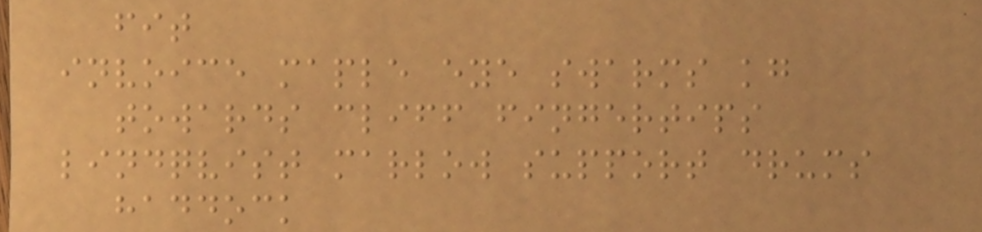fit
invoice maple eye swarms kg
towards cliff fingertips
lindqvist marlow support drums
haddock
